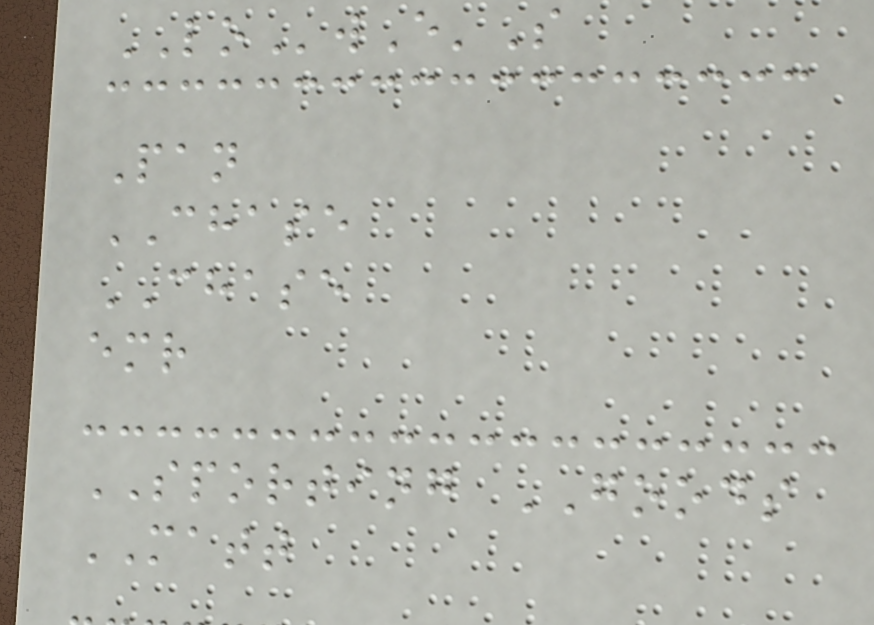LOwE'S
Pan
CHASE
CHASE
emr
SPORTING GOODS
MATT
